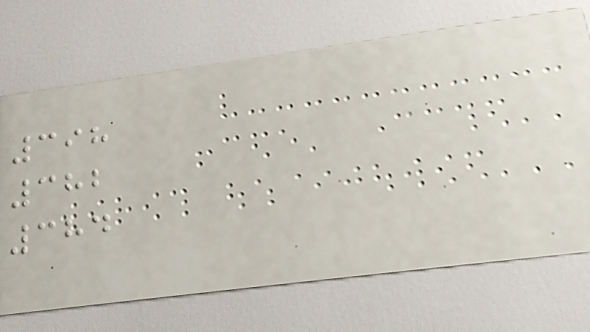398
382
384
